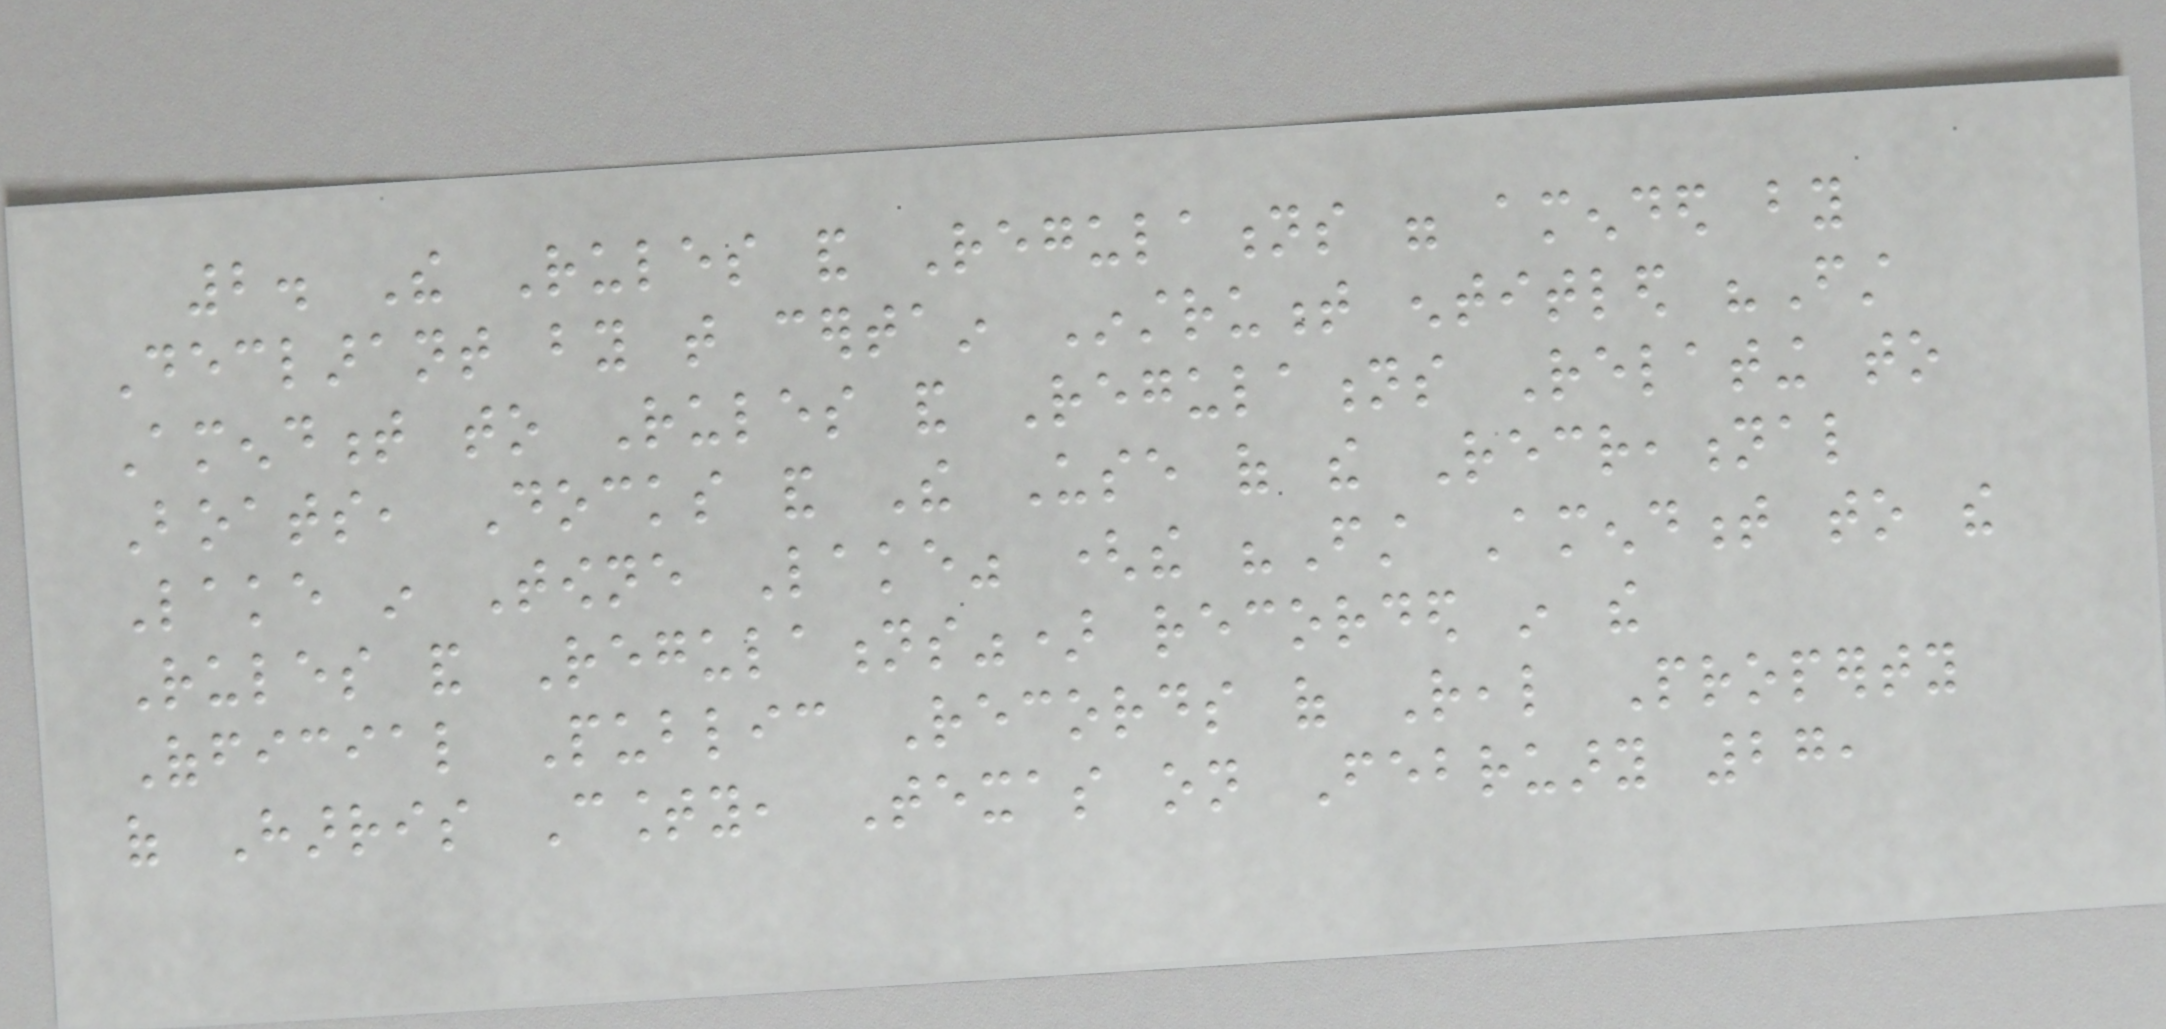2. The Rules and Regulations were amended by
Declarant by that certain Instrument entitled "First
Amendment to Rules and Regulations Relating to
Boats, Docks and The Use of the Recreational
Lake in Towne Lake" (the "First Amendment to the
Rules and Regulations") recorded in the
Official Public Records of Real Property
of Harris County, Texas on February 27,
